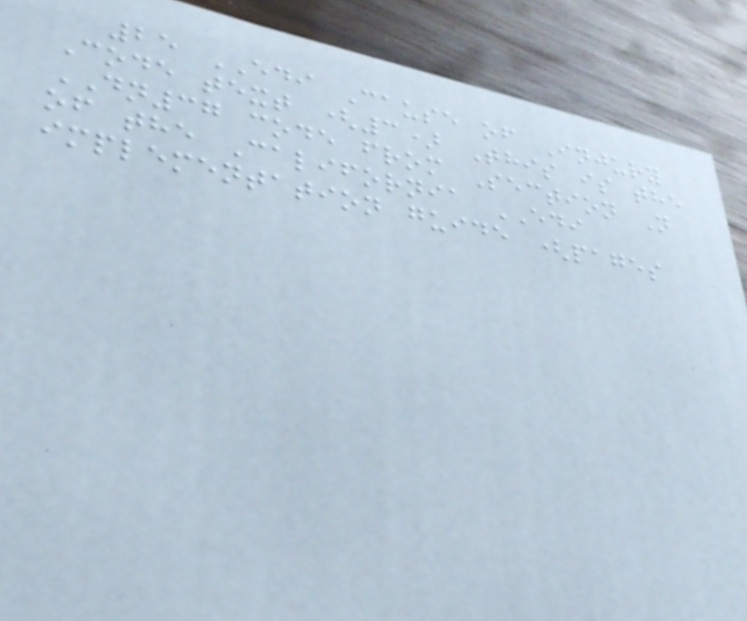25 EDI Cause of Injury
Code text (3) This is the
DN37 code from Section N
of the California EDI
implementation guide (pages
